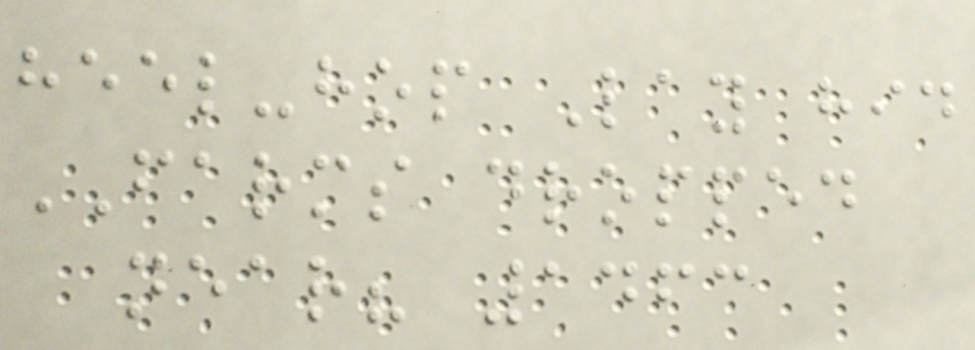heel-hop Lay hid
FARMS dropped
near? 1463
